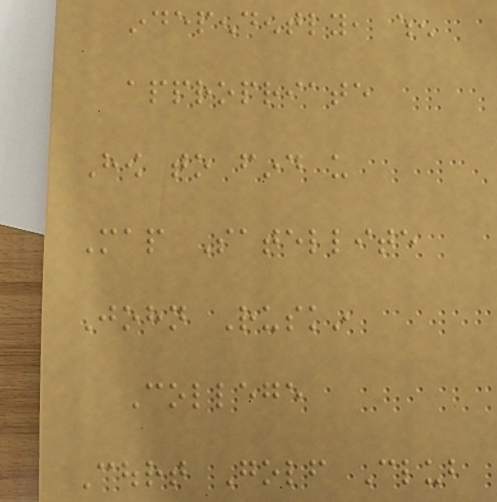independently, when
appropriate
How to find us
Map Satellite
John Ruskin
College
Court Golf Club
